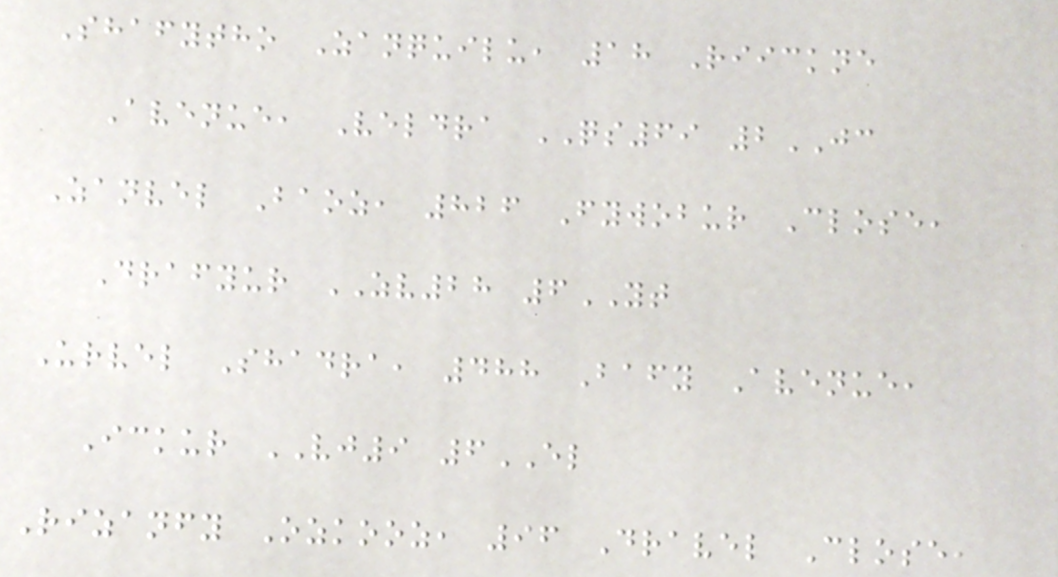Shafytho Zanquilu, 18 Riickne
Avenue, Veldra QS69 2JC
Zanvel Baoz, 826 Fywobur Close,
Drafyur ZV28 6YT
Urvel Shadra, 488 Bafy Avenue,
Ickur VJ9 6EL
Rizanfy Ozkooz, 96 Dravel Close,
